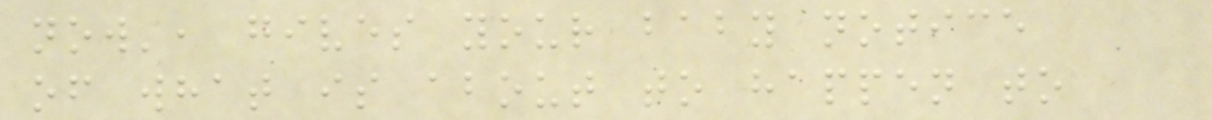now', gives your baby notice
of what is about to happen to
